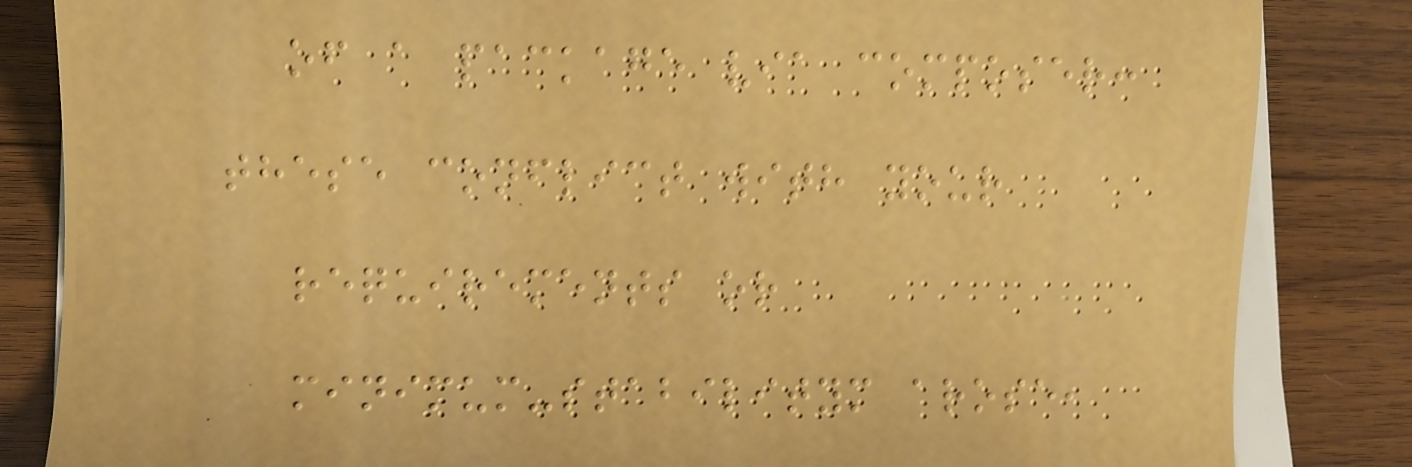of a package via composer:
these conflict with your
requirements or
minimum-stabilitym arose,
